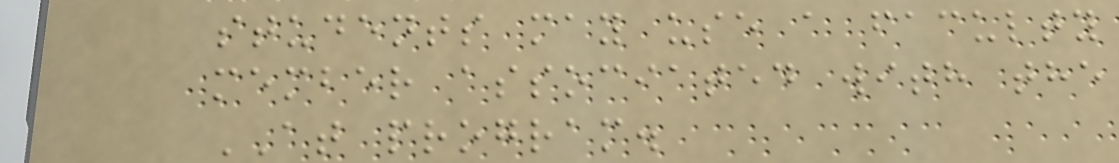students may use a faculty
member associated with the
AT program.
